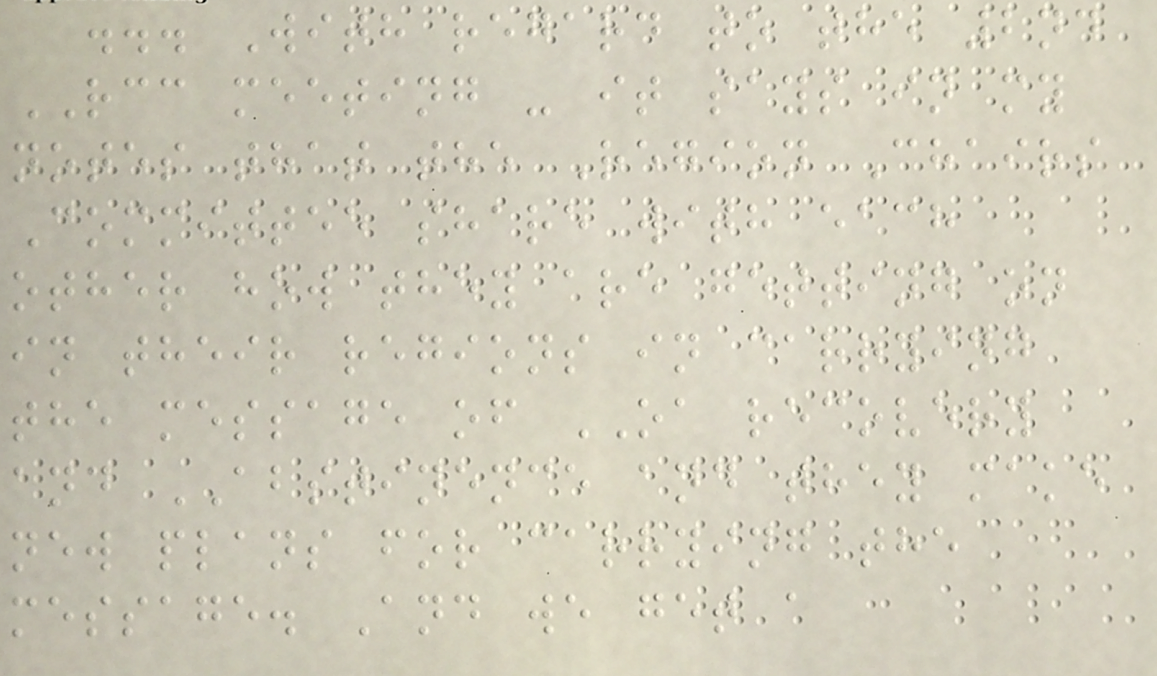... With regard to the 2nd
RCC meeting - it says in my
notes that the Region Chairs
Committee share with each
other how they are getting on
in their regions in carrying
the message of OA recovery
and ABSTINENCE and they make
new plans for carrying the
message. And we get a
